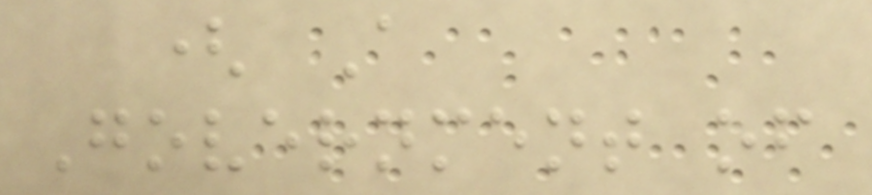( A
Government of
